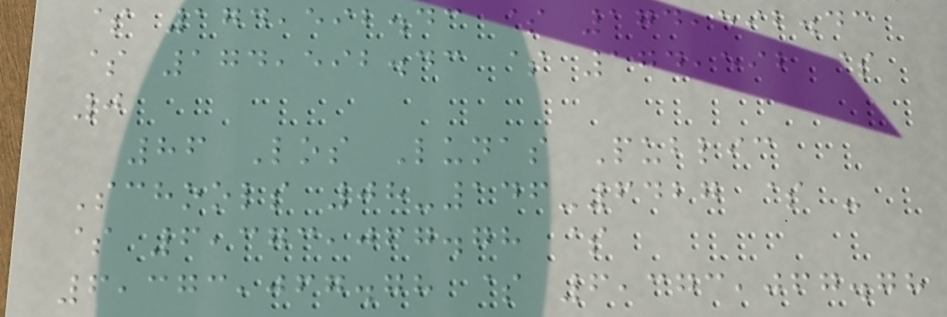$ 174,592.43 $ 174,592.43
$ 174,592.43 $ 174,592 $
0
86 Los Lunas Public
Schools 08-146-6427 $ -
$ 6,373,067.78 $
6,373,067.78 $ 6,373,067.78
